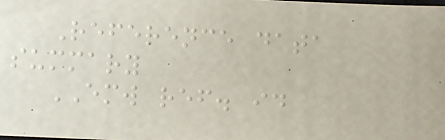Reference data
summary
EMW ref. id
